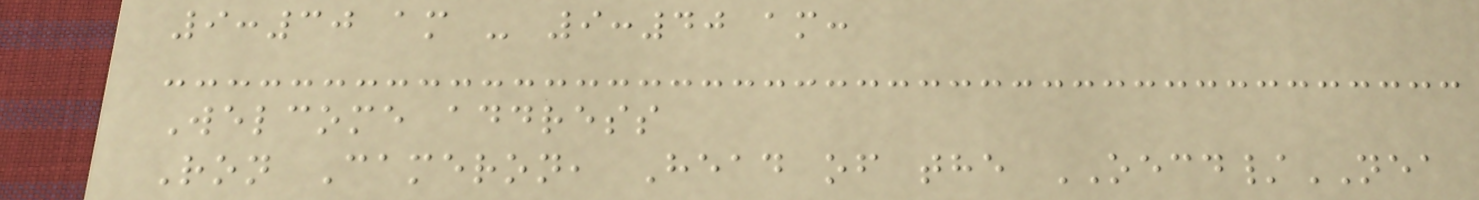9:30 am - 9:40 am:
Welcome address
Ron Cameron, Head of the OECD/NEA
